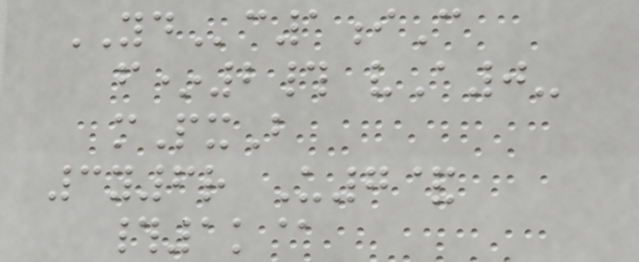YDc1iC
f*2# vA0-
mPxB
3y6r U7&
#1k@
